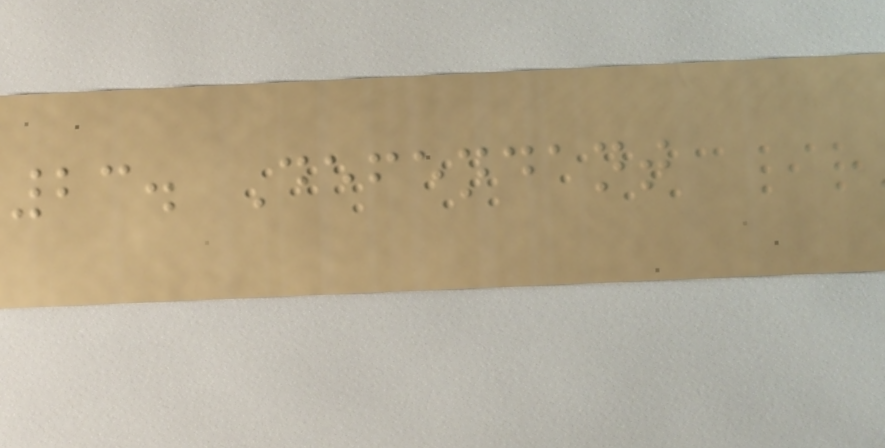23. Defendant
